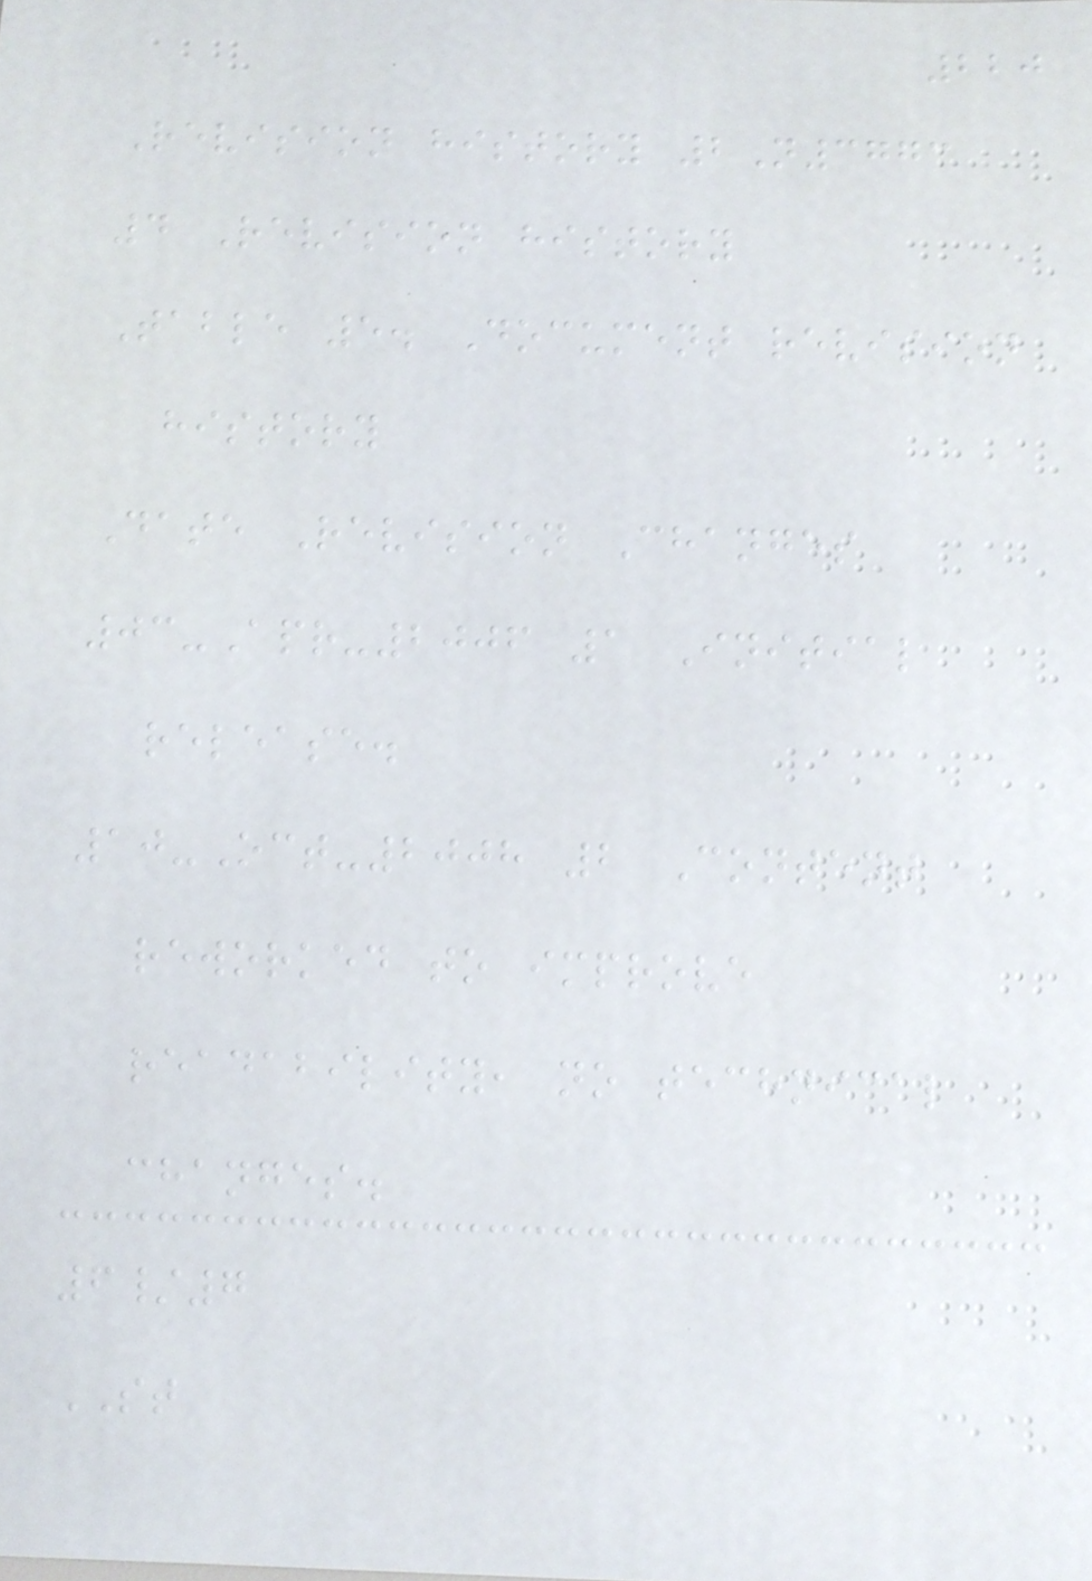220
Revision history 2N3773
4 Revision history
Table 5. Document revision
history
Date Revision Changes
03-Apr-2006 1 Initial
release.
10-Oct-2008 2 Content
reworked to improve
readability, no technical
changes.
6/7
ST
